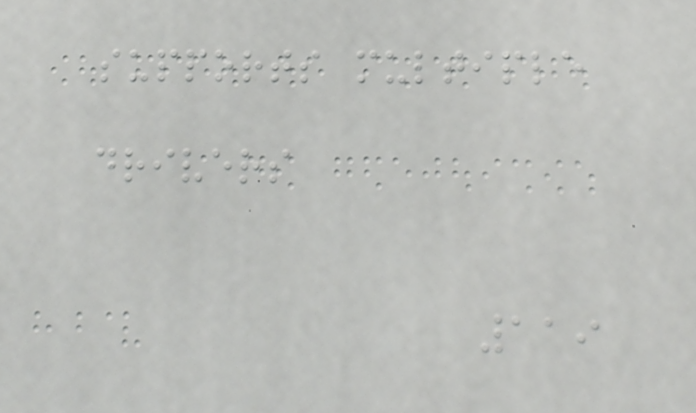supports multiple
drivers
119
